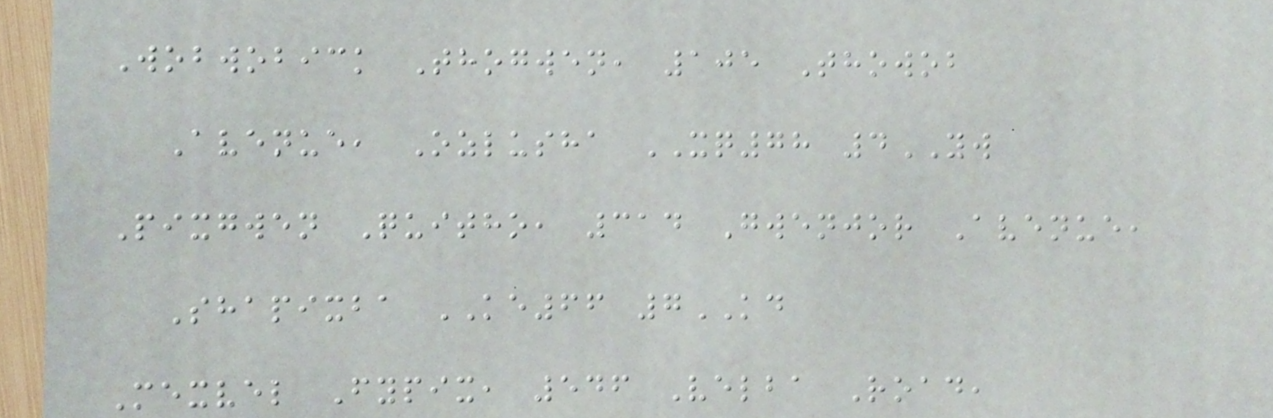Wobwobick Thogwen, 105 Thowob
Avenue, Ozlusha XQ78 4YW
Pixgwen Quitho, 314 Gwenjor Avenue,
Shapixba KE66 7KD
Mexvel Fypix, 546 Velba Road,
